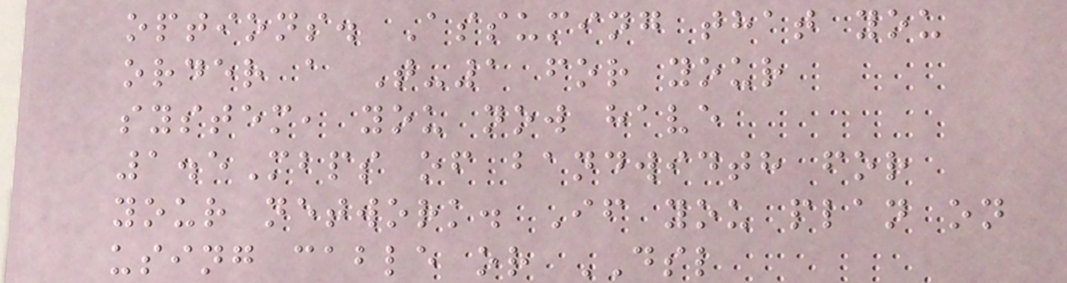options. Assuming that you
order a T-1 for your
system, you now have
1.5Mbps of bandwidth for
your network. If you plan on
using cable or DSL
